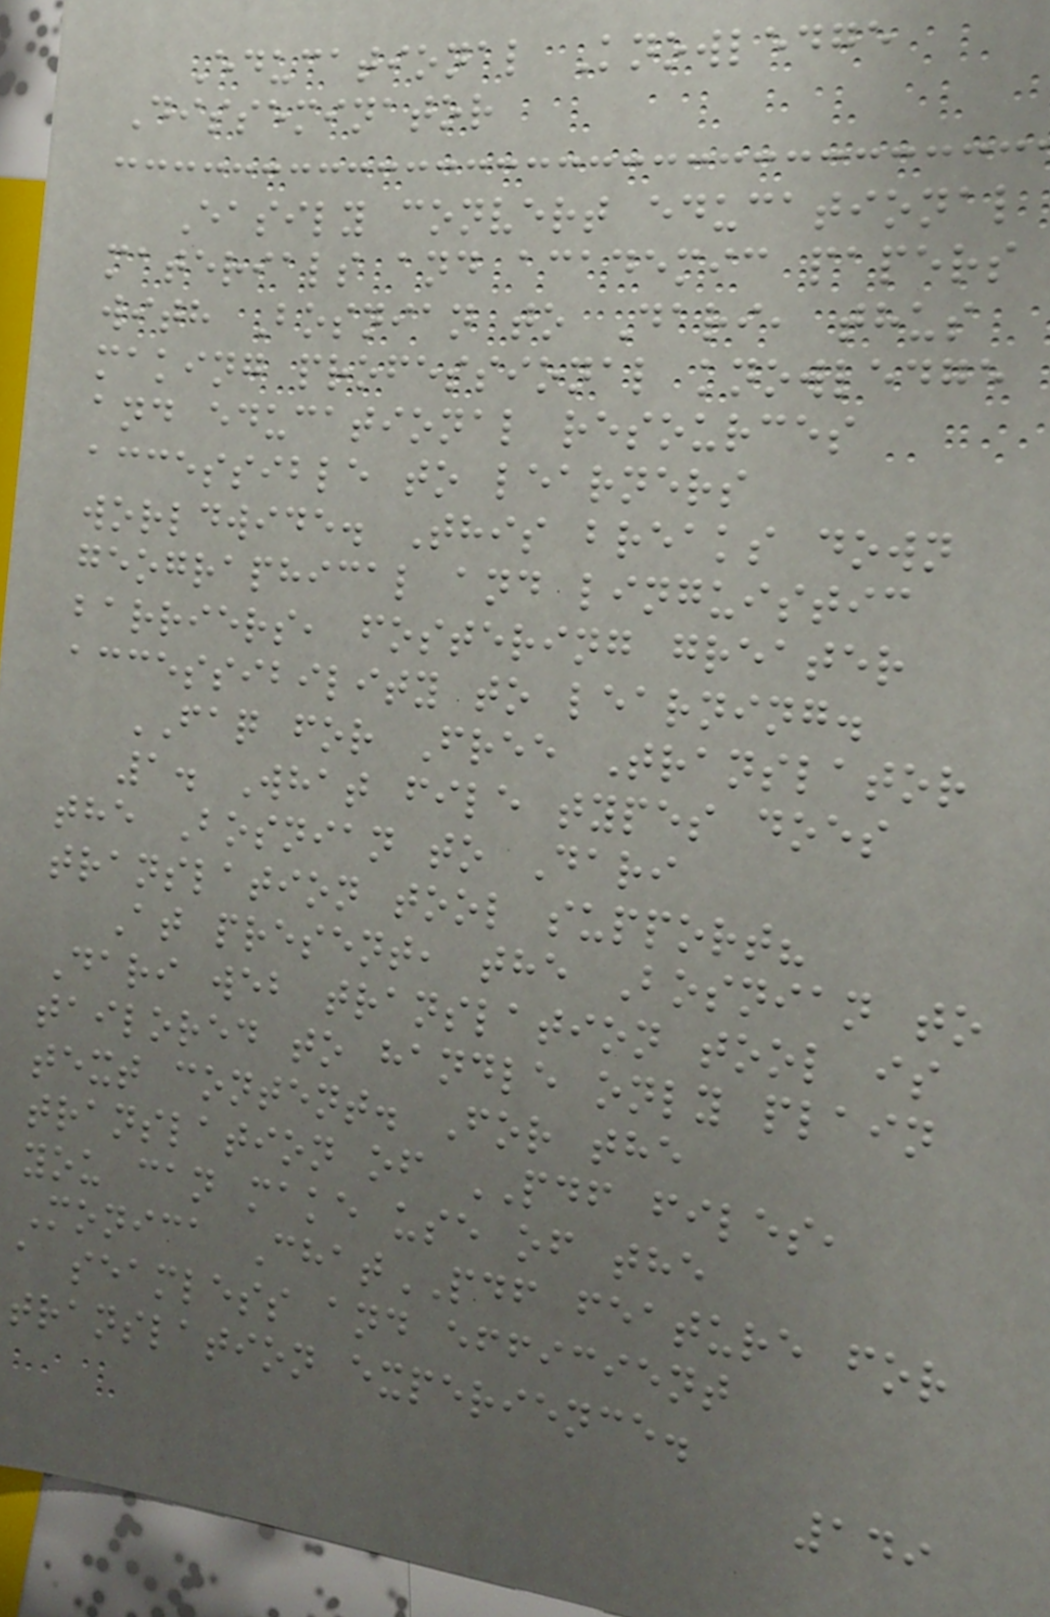Educational Knowledge
Disseminator
Easily convert educational
materials and academic papers
with Bosnian to Dari, thus
making professional knowledge
and educational resources
accessible to learners
worldwide. This breaks down
geographical and linguistic
barriers, fostering greater
accessibility to learning.
FAQ for Free Translator
1. What file types does
the Bosnian to Dari
translation tool support?
At present, the Bosnian to
Dari web translation tool is
tailored to handle only plain
text content. For the
translation of PDF files,
you can make use of the
Monica ChatPDF feature for
a seamless and efficient
translation experience.
149
